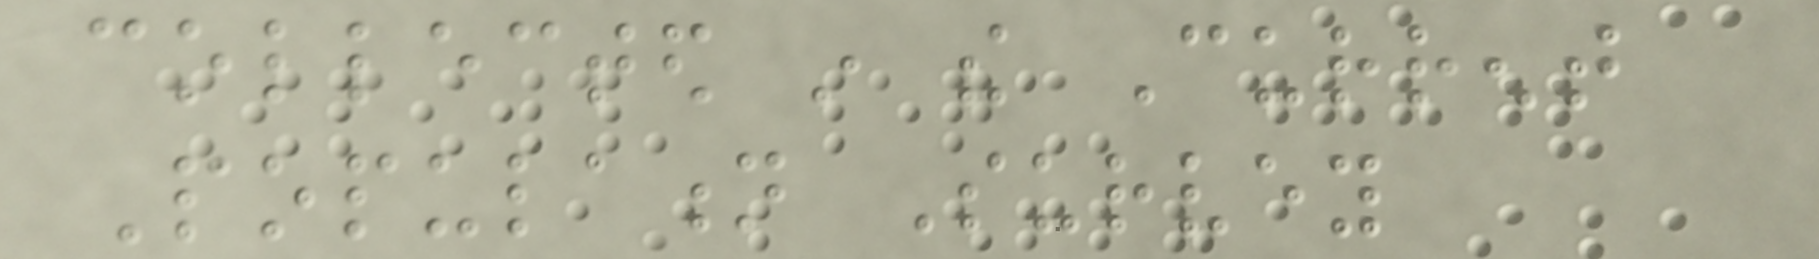collected in the Current
Population Survey
